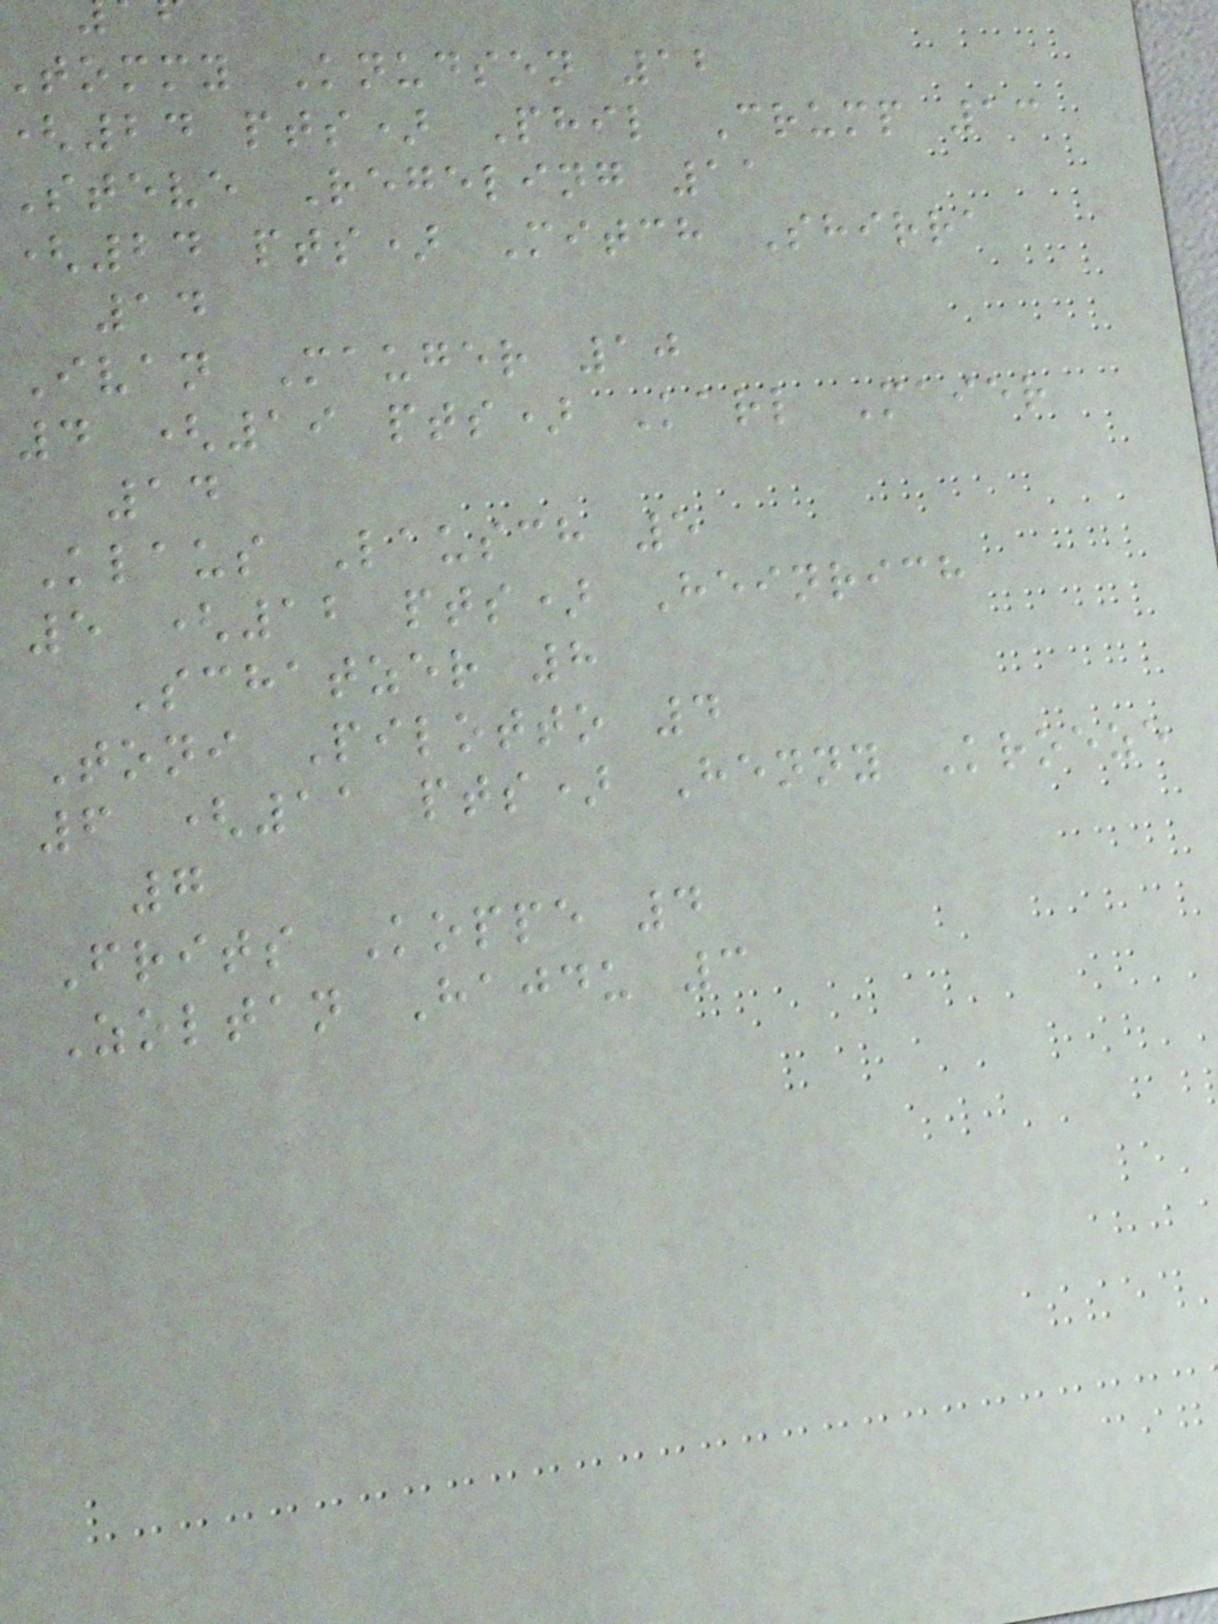tommy Knudsen 12
24 pts) Phil Crump 13
Steve Regeling 11
(24 pts) Mitch Shirra
14
Ivan Mauger 10
4 (19 pts) Karl Maier
14
Klaus Lausch 5
5 (12 pts) Heinrich
Schatzer 8
Toni Pilotto 4
6 (11 pts) Henny Kroeze
7
Frits Koppe 4
Zoltan Hajdu 3
